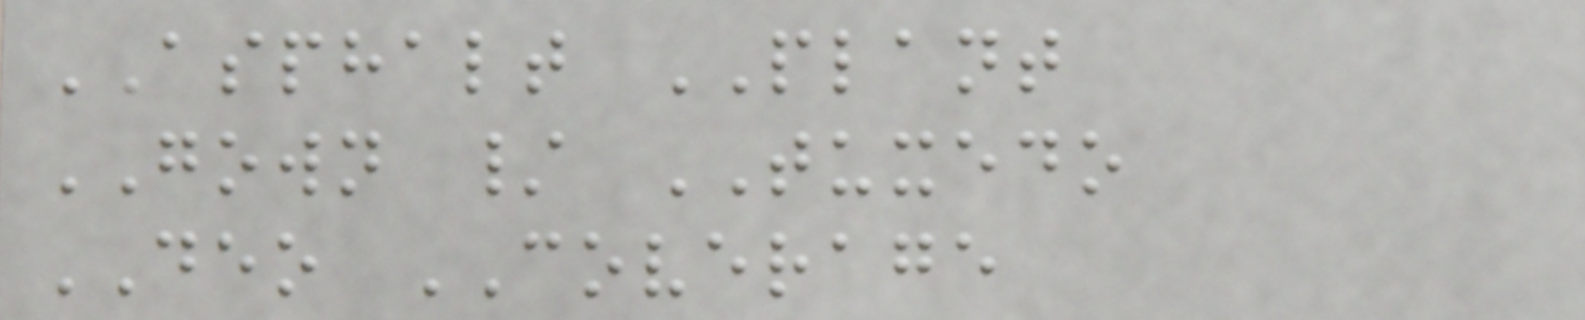ASPHALT PLANT
GOWN / TUXEDO
DEO COVERAGE
